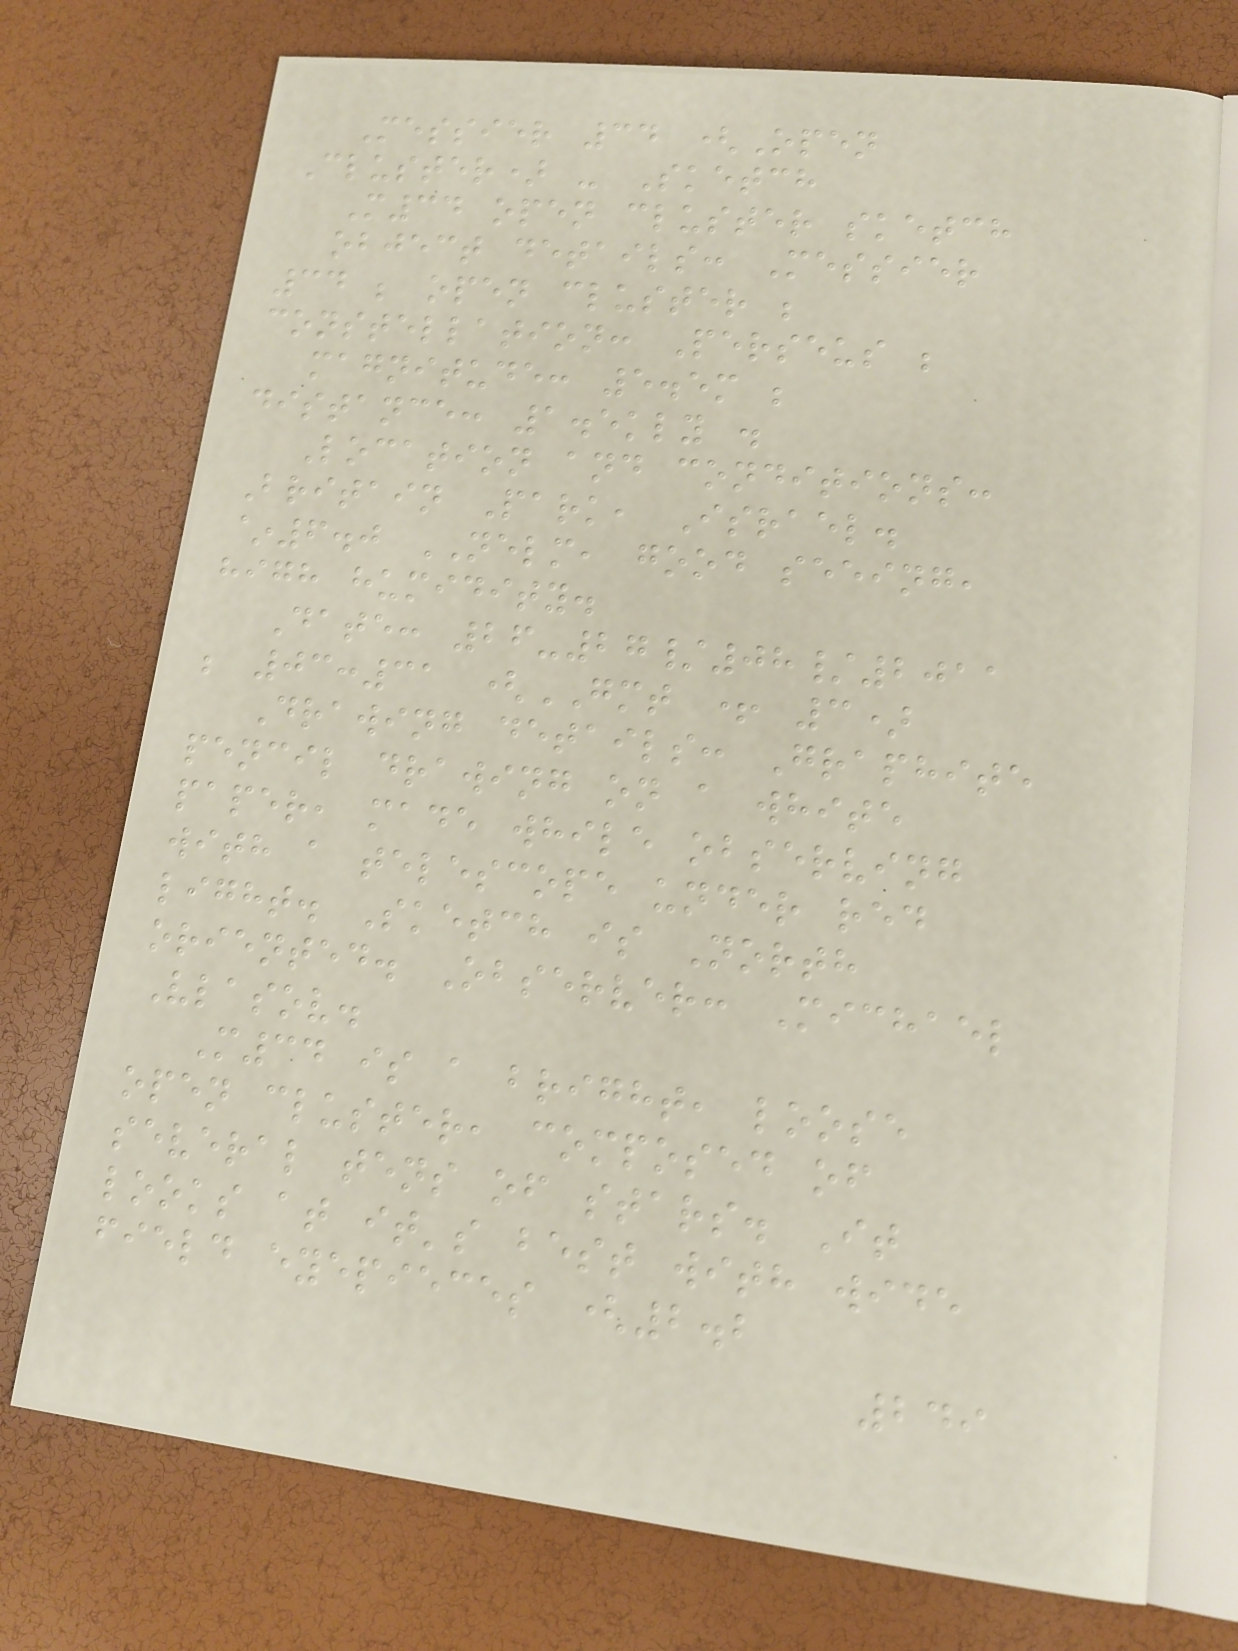Messier 34 (Open
Cluster) - Sketch
M34 open cluster sketch
object details: Messier
34 ; open cluster ;
constellation: Perseus ;
magnitude: 5.5m ;
distance: 1.5kly .
Location and conditions:
Britain Park, Israel.
~6.0 NELM, good seeing,
high humidity.
Date: 26-27/08/2011
; 03:31 (GMT + 3)
Drawing details: Graphite
pencil drawing on a white
paper, made while observing
with a telescope under red
light. Sketch is North
oriented. Observer: Michael
Vlasov.
M34 is a bright, loose
open cluster, composed of
several tens of stars. It
looks at it's best with wide
field eyepieces (2.2
249
